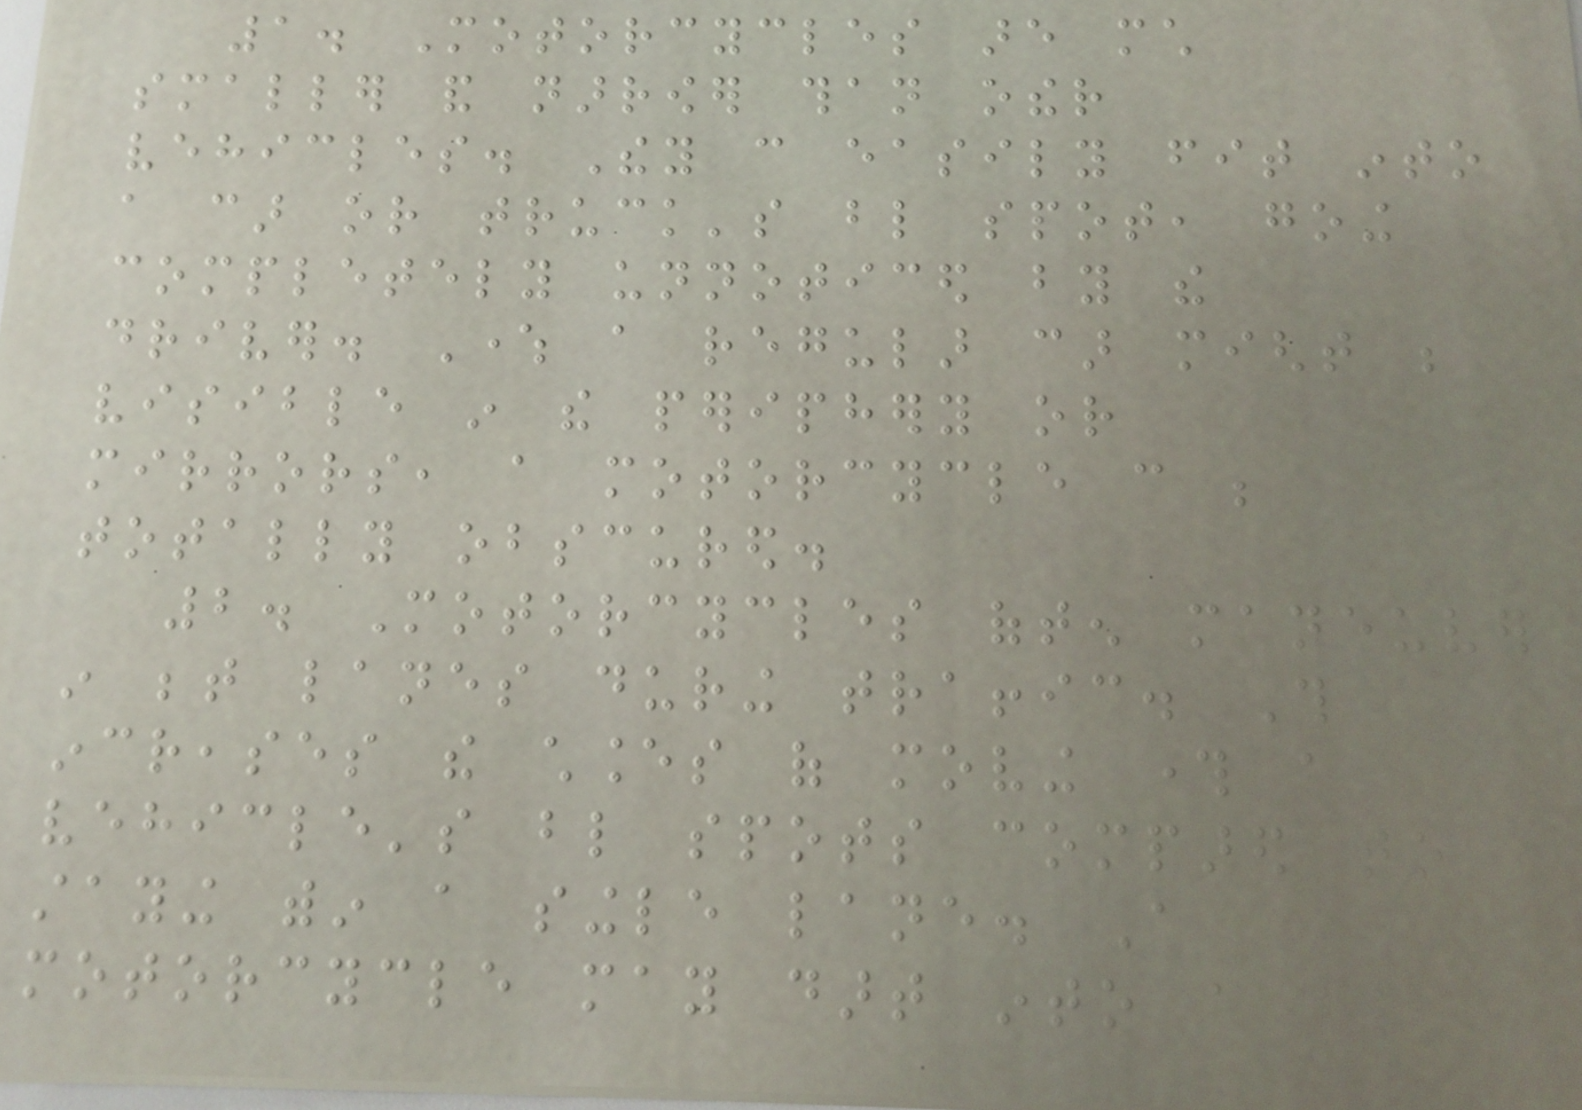1. Motorcycles are much
smaller and narrower than other
vehicles. They can easily fit into
a car or truck's blind spot, going
completely unnoticed by the
driver. Where a regular car might be
visible in the periphery or
mirrors, a motorcycle can be
totally obscured.
2. Motorcycles often maneuver
in between lanes during traffic. This
increases the chances of moving through a
vehicle's blind spots compared to
staying within a single lane. A
motorcycle may dart into a blind
